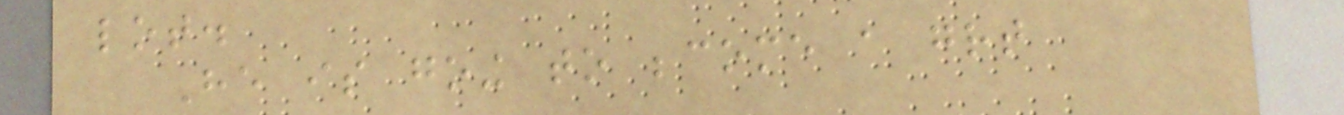lot.
He is going to become a great
